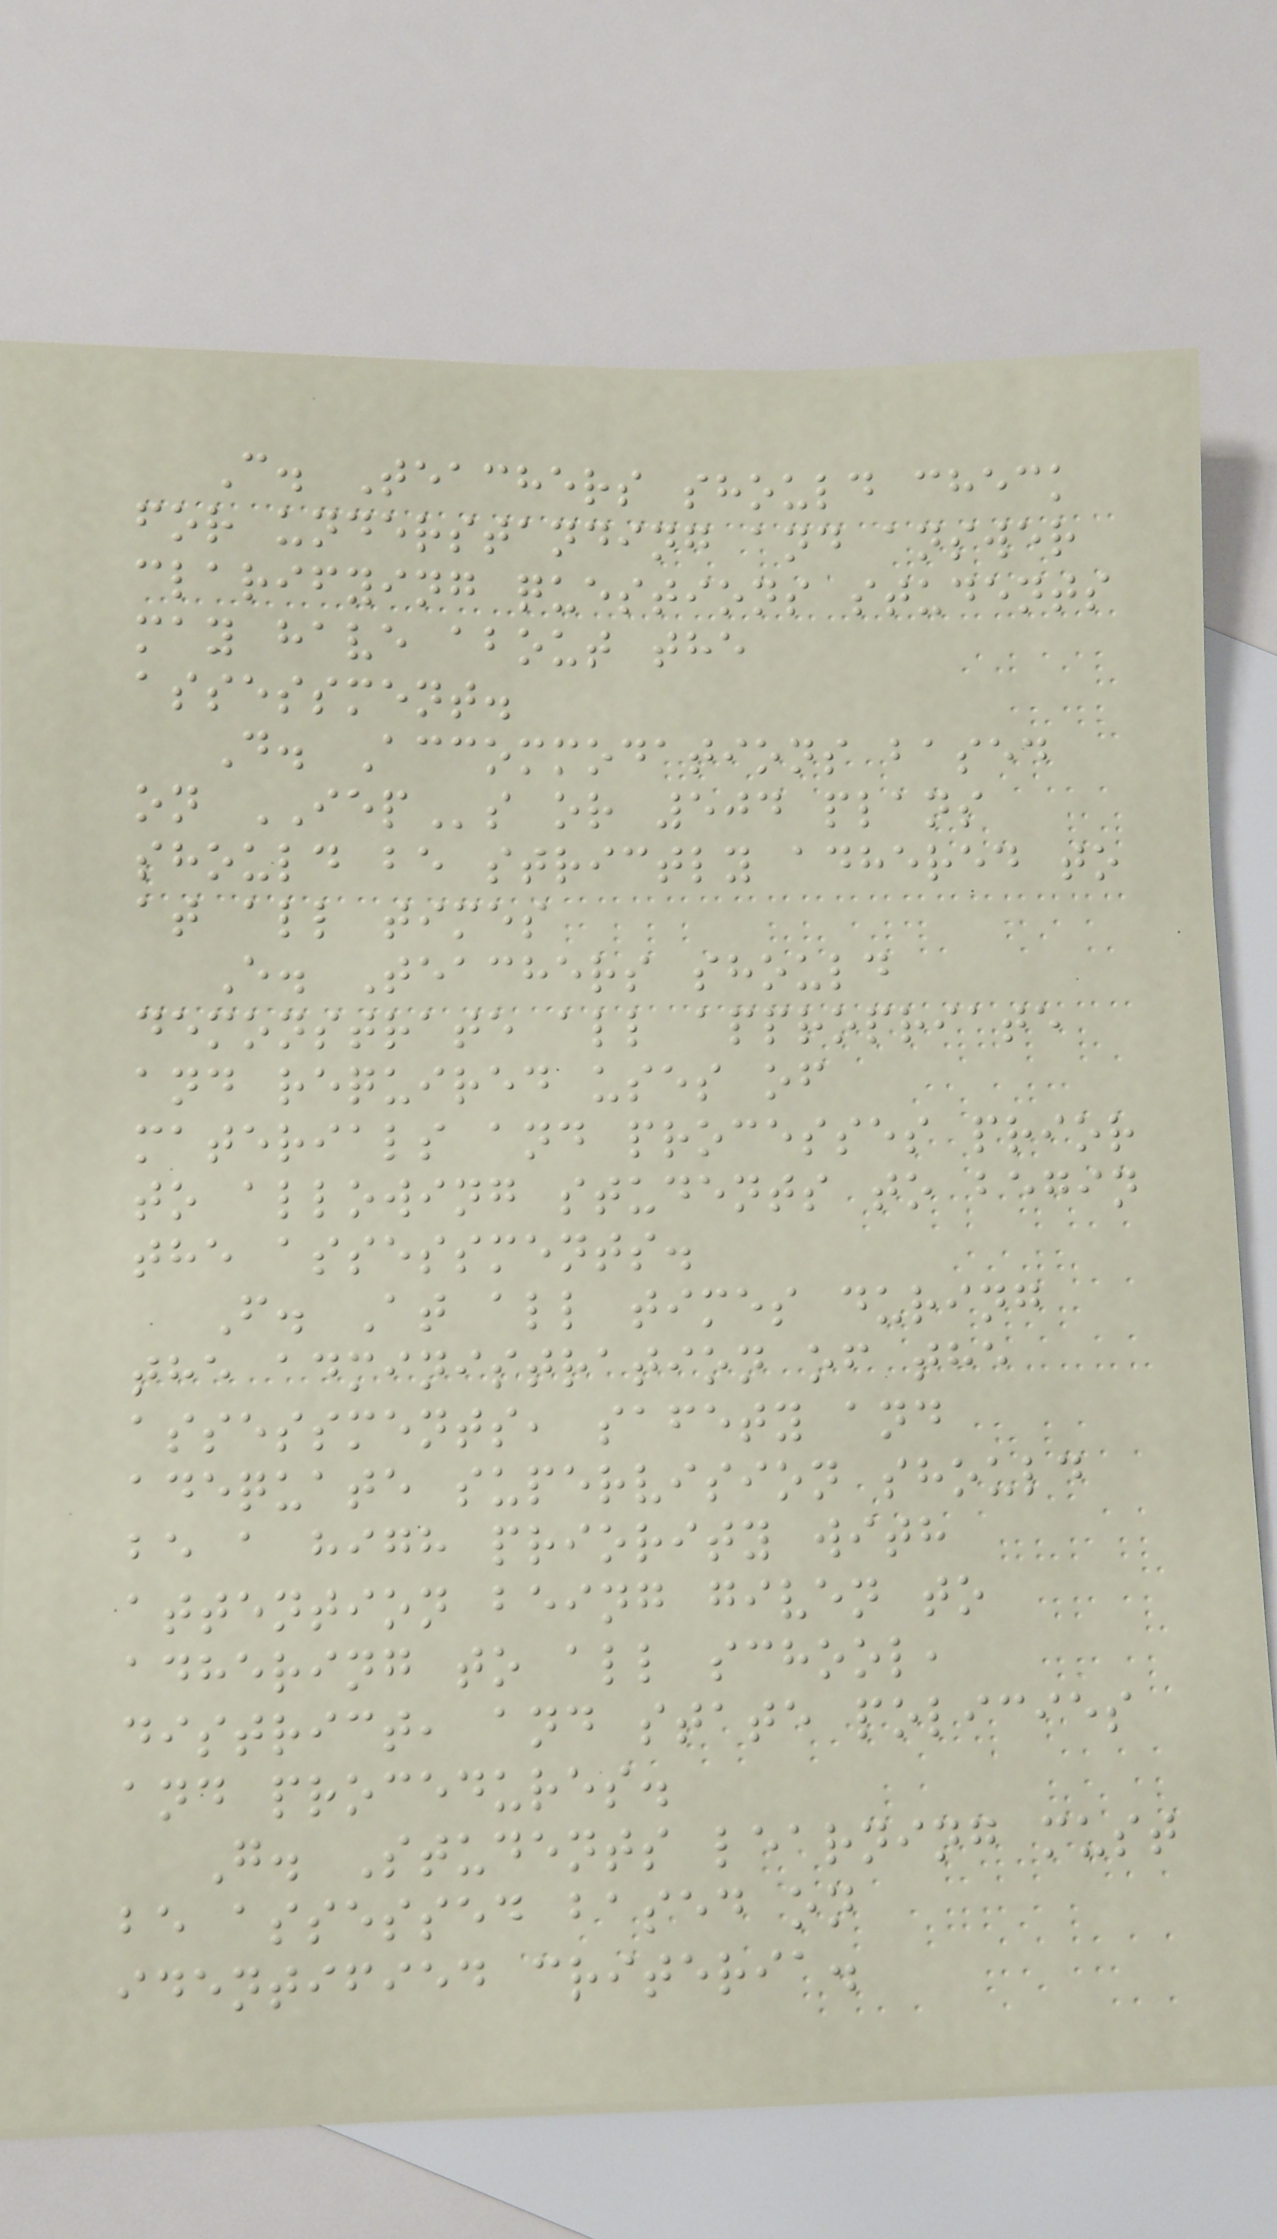C. Teachers should check
for understanding and answer
clarifying questions students
may have about the
assessment.
D. Accommodations based
on IEPs or 504 plans
should be strictly adhered to
at all times
E. Teachers should
demonstrate all appropriate
and required uses of
materials and processes prior
to allowing students to begin
the assessments.
F. At all times during
the administration of the
assessments, safety and
adequate supervision should
be a high priority with
attention being given to
adhering to all school,
district, and state policies
and procedures.
G. Students learning must
be assessed based on
identified criteria.
